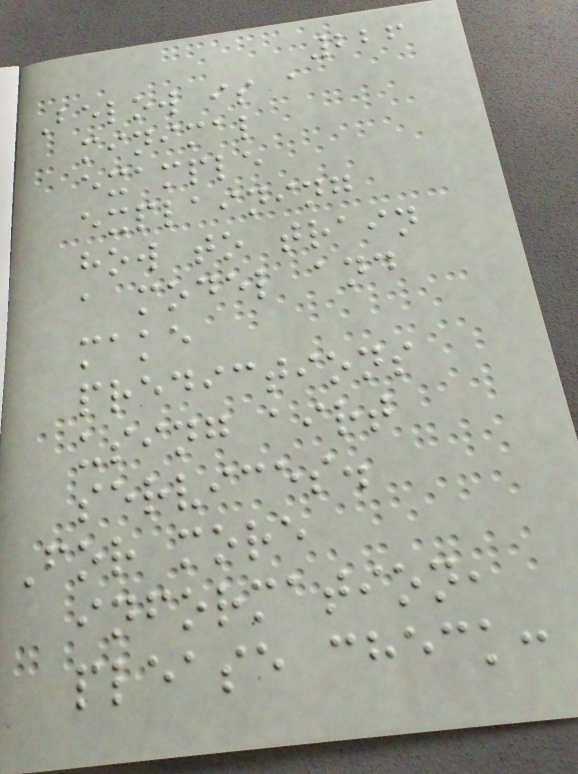226
Below is a
minimal
example
explaining
how to train
a model and
make
predictions
using airt
services.
For more
information,
please check:
